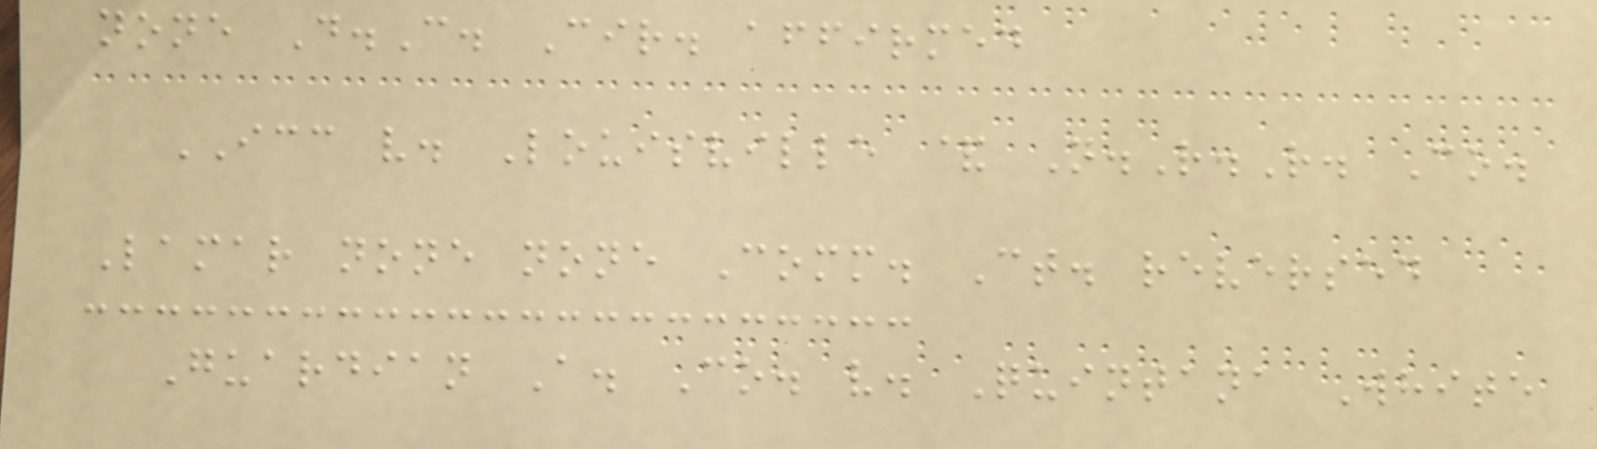none D.C. Cir. affirmed
ICC v. Louisville & N.R.R. Co.
Lamar none none Comm. Ct. reversed
Guardian A. Co. v. Quintana White
